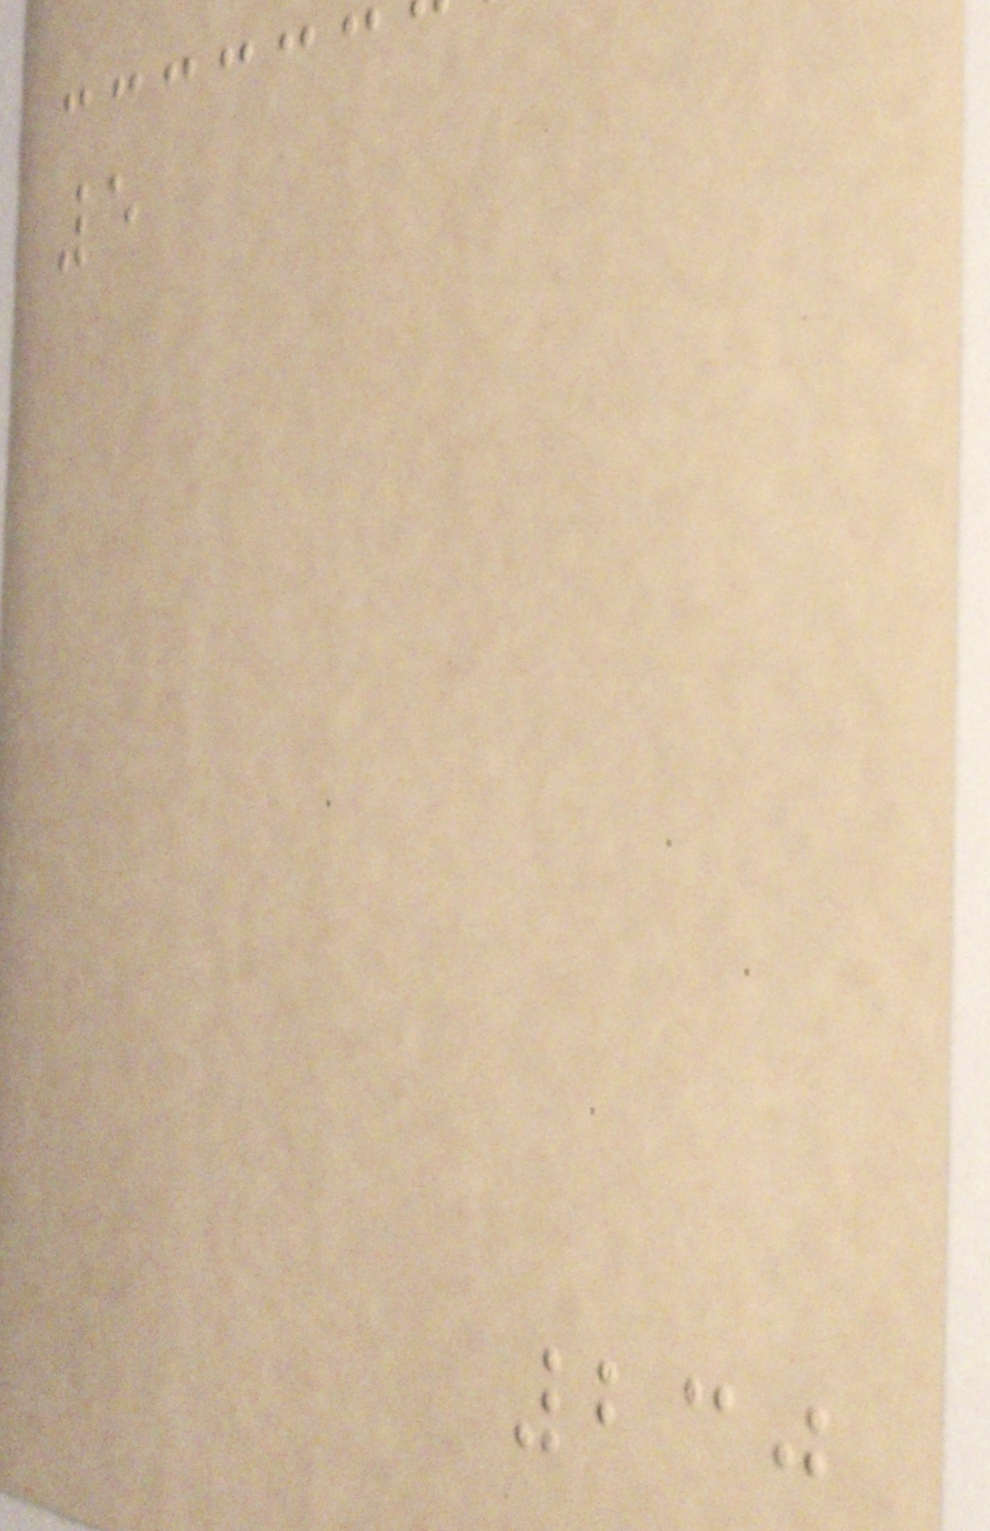5
230
